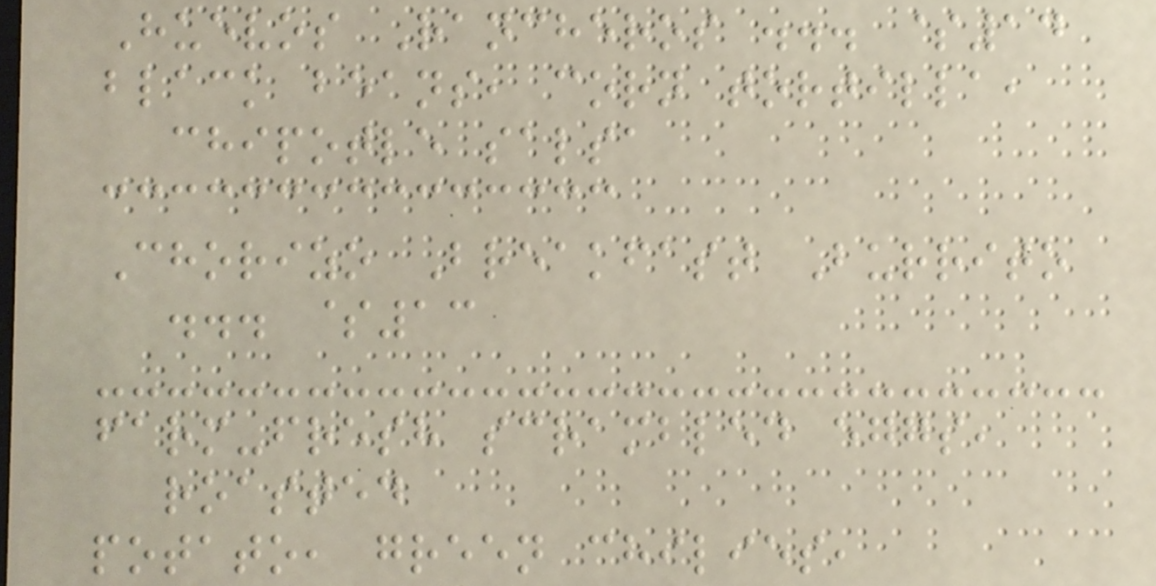Huevos Rancheros ... $14
black beans, corn tortilla,
chipotle salsa
Chorizo Breakfast Burrito
... $13
farm-fresh scrambled eggs,
roasted
potato, green chilies,
